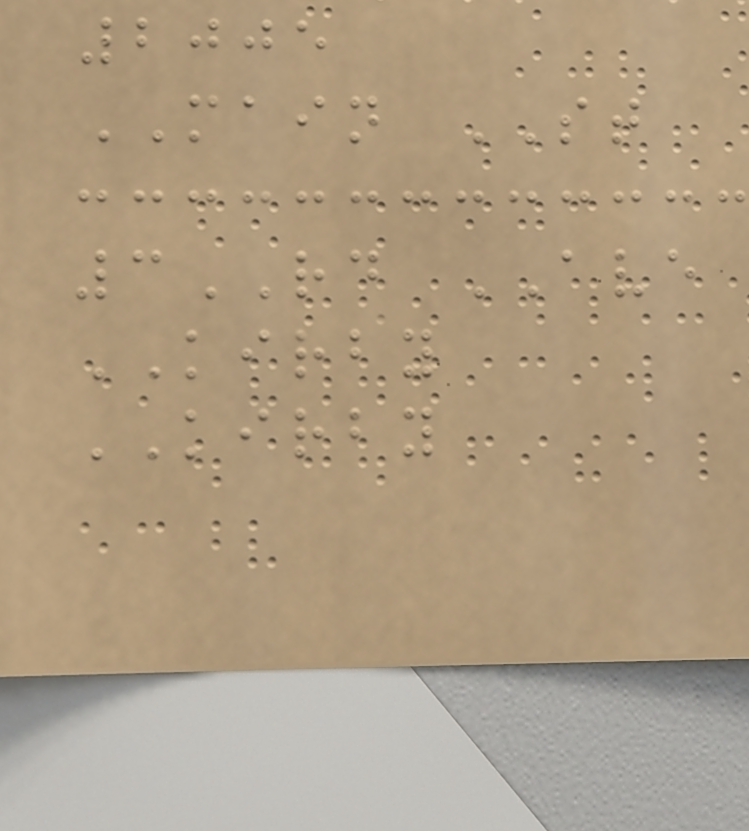2005
MAIN ST
3RD AVE
KIRBY
KIRBY
